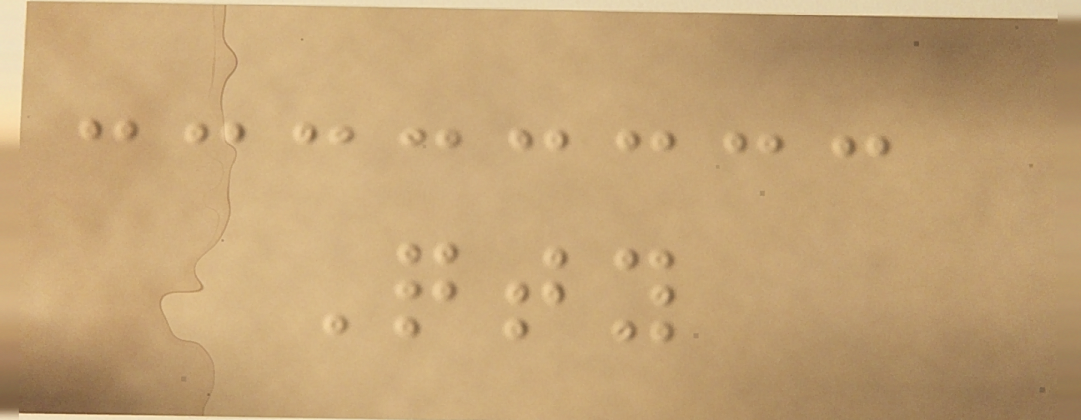Qty
